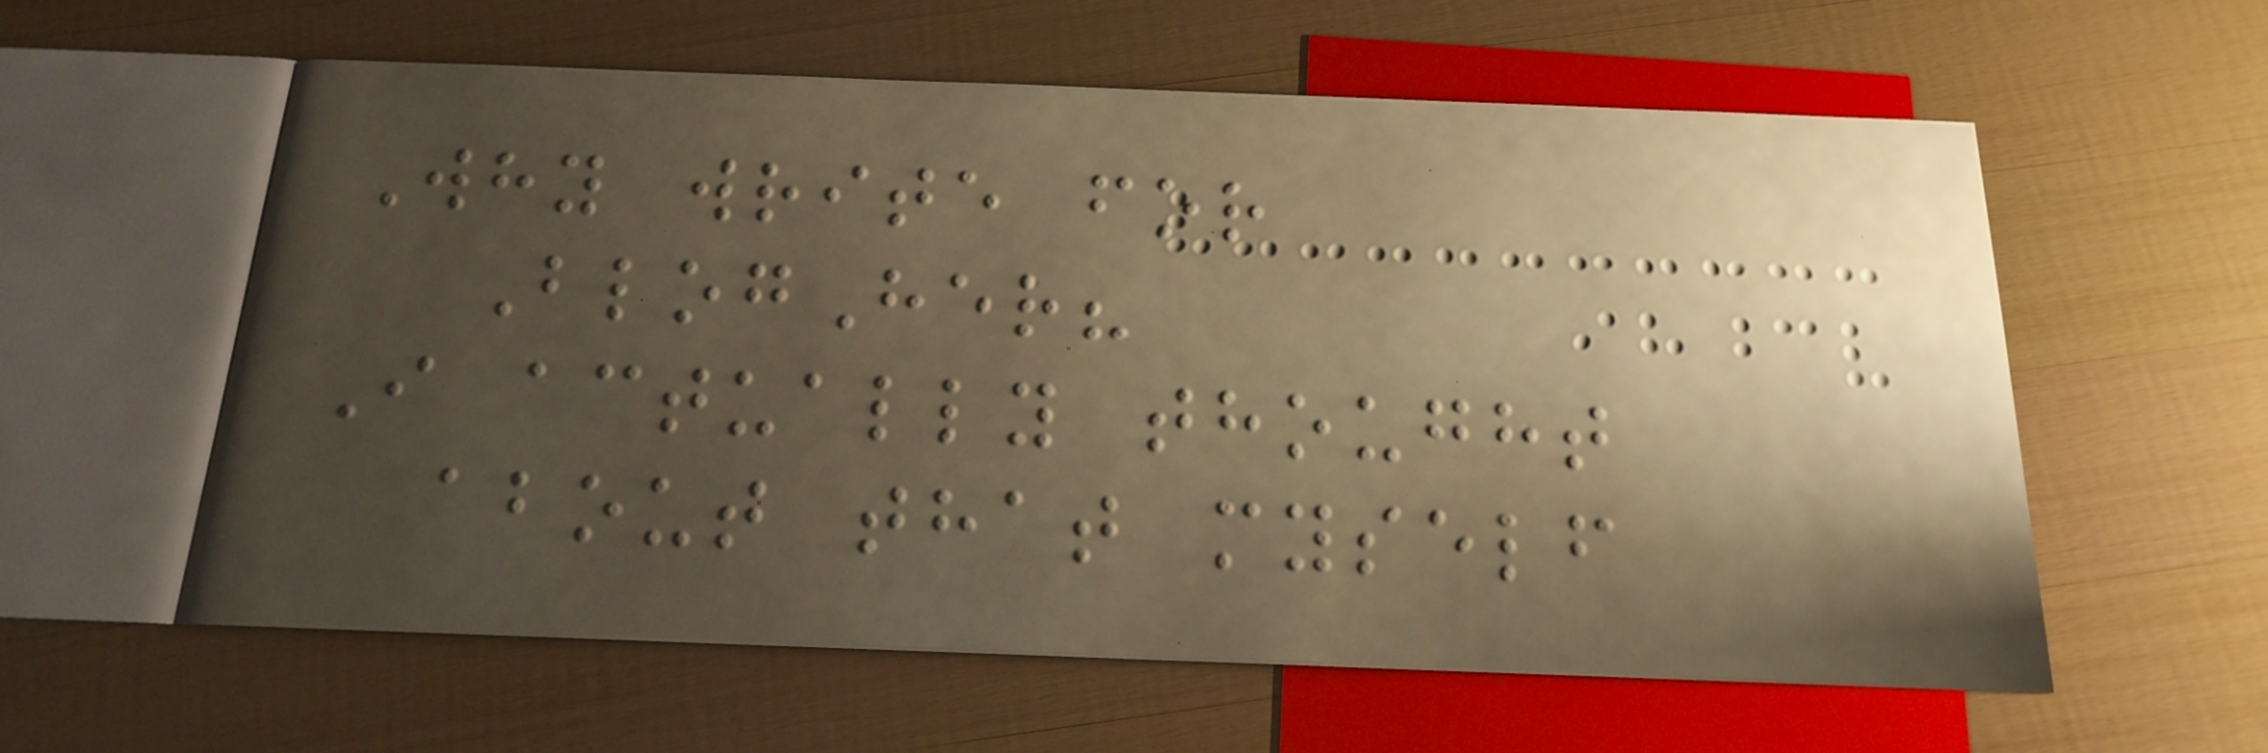Why write for
BlogHer?
I actually thought
about that myself
